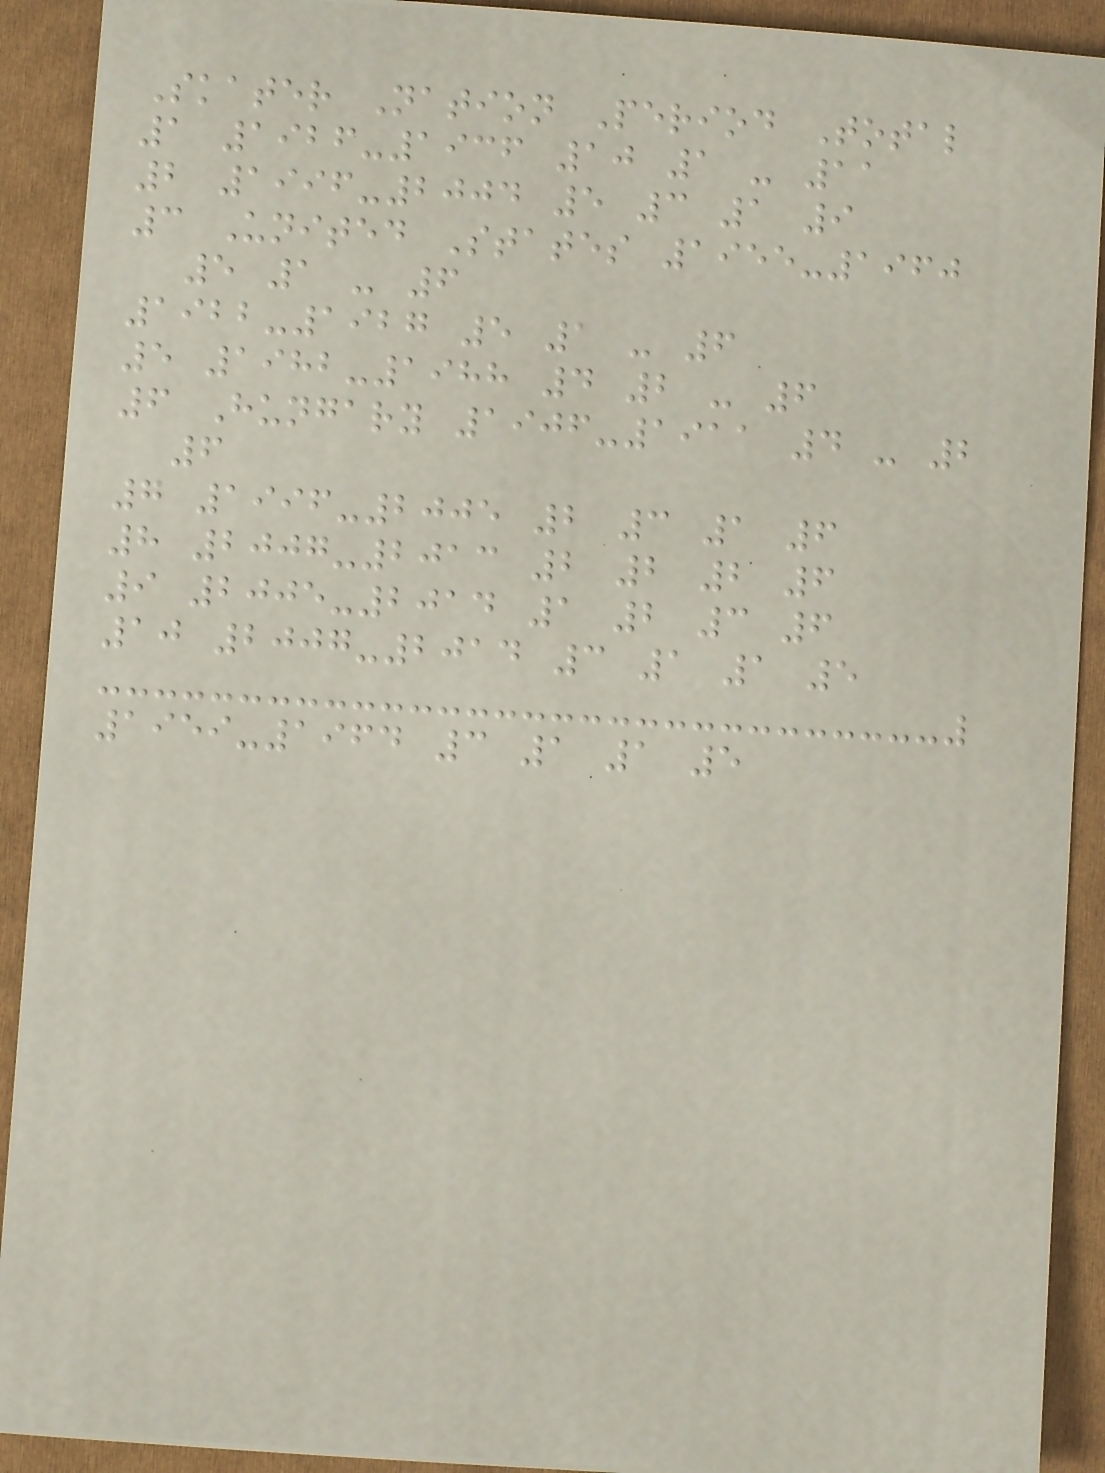Skater Nation Period Total
1 1926-1936 10 1 - 11
2 1996-2004 5 3 1 9
3 United States 1955-1960
5 1 - 6
1922-1927 5 1 - 6
5 1982-1988 4 2 - 6
6 Hungary 1906-1911 4 - 2
6
7 1996-2005 2 3 1 6
8 2007-2013 2 2 2 6
9 2005-2014 1 2 3 6
10 2007-2014 3 1 1 5
1959-1964 3 1 1 5
